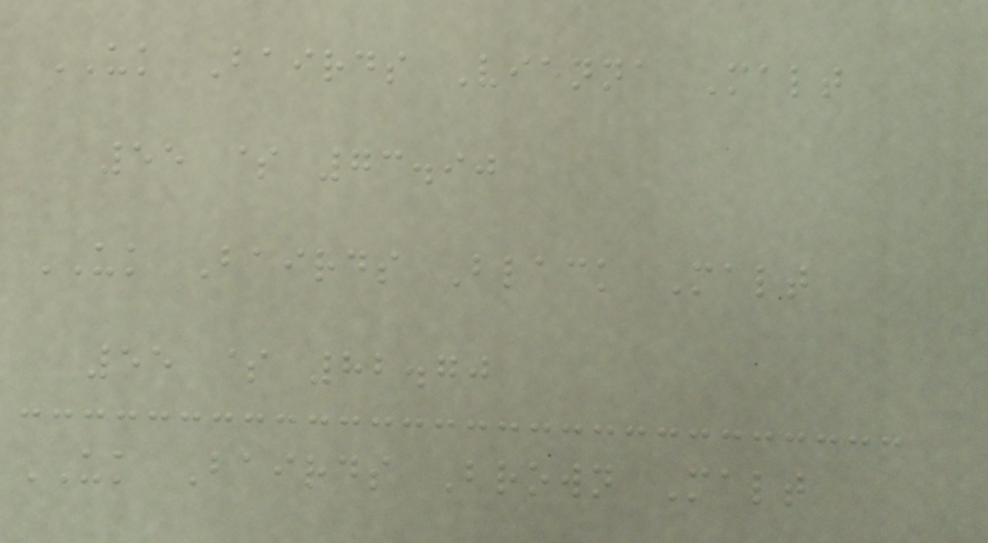UK Bairds Vienna Malt
55 $ 73.90
UK Bairds Black Malt
55 $ 82.70
UK Bairds Brown Malt
